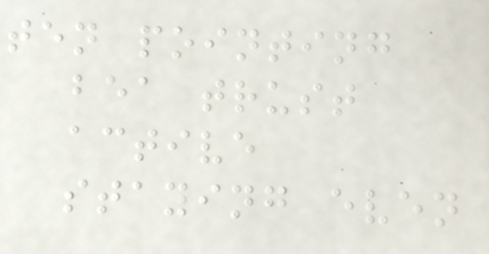ten pointing
bea trust
active
staying even
